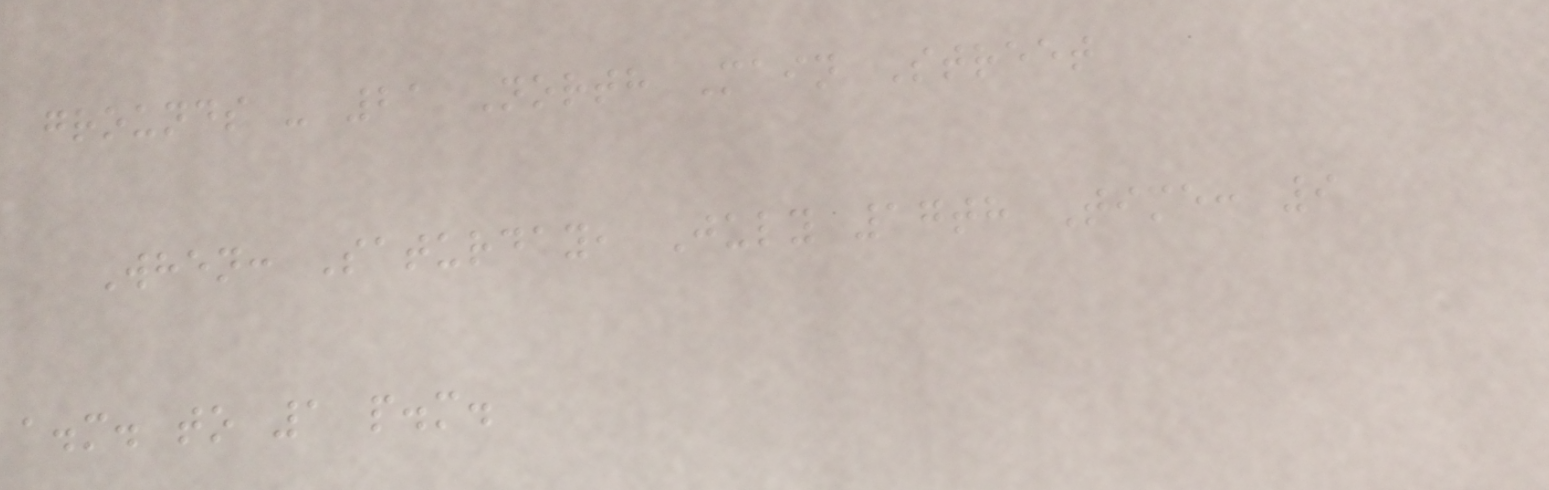grounds - 21 North Main Street
When: Saturday, July 17th Time: 9
a.m. to 1 p.m.
